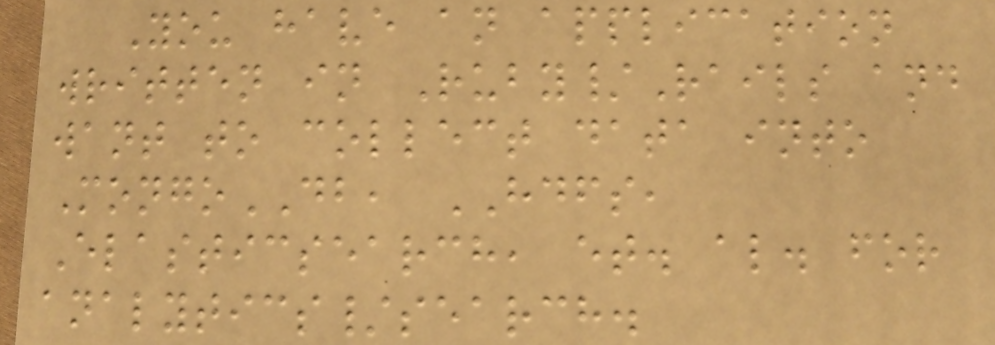You have an application
written in Ruby/Rails and
want to collect data into
MongoDB, HDFS,
Elasticsearch, et. al. for
analytics/search.
